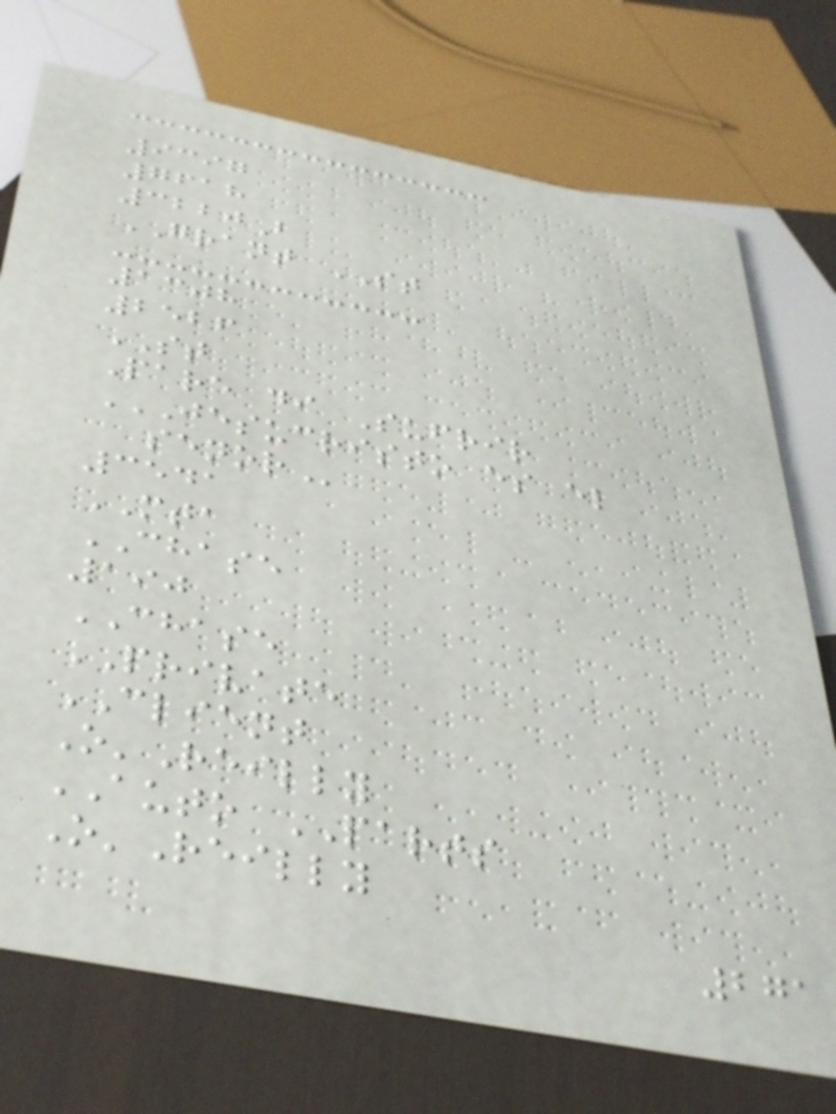9397
7618
3220B
GRANT ST
1308
2526
ST
Pare di Sufrir
JESUCRISTO ES EL
SENOR
3541
MTA
CHASE
190
CHASE
PRIVATE
CLIENT
O'Reilly
AUTO PARTS
O'Reilly
271
